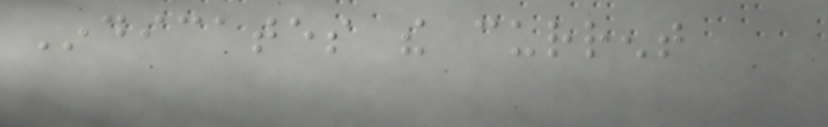Indicates the current
